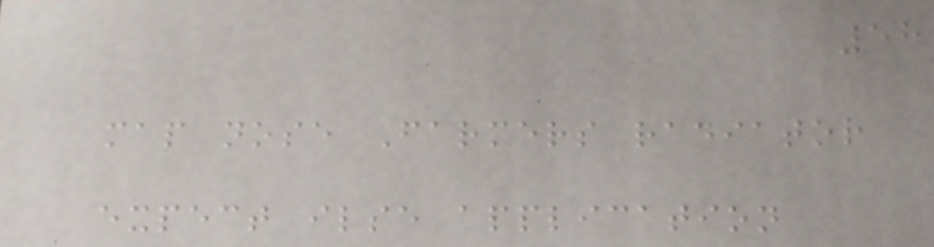58
map nose Farmers radiator
expect ilse application
